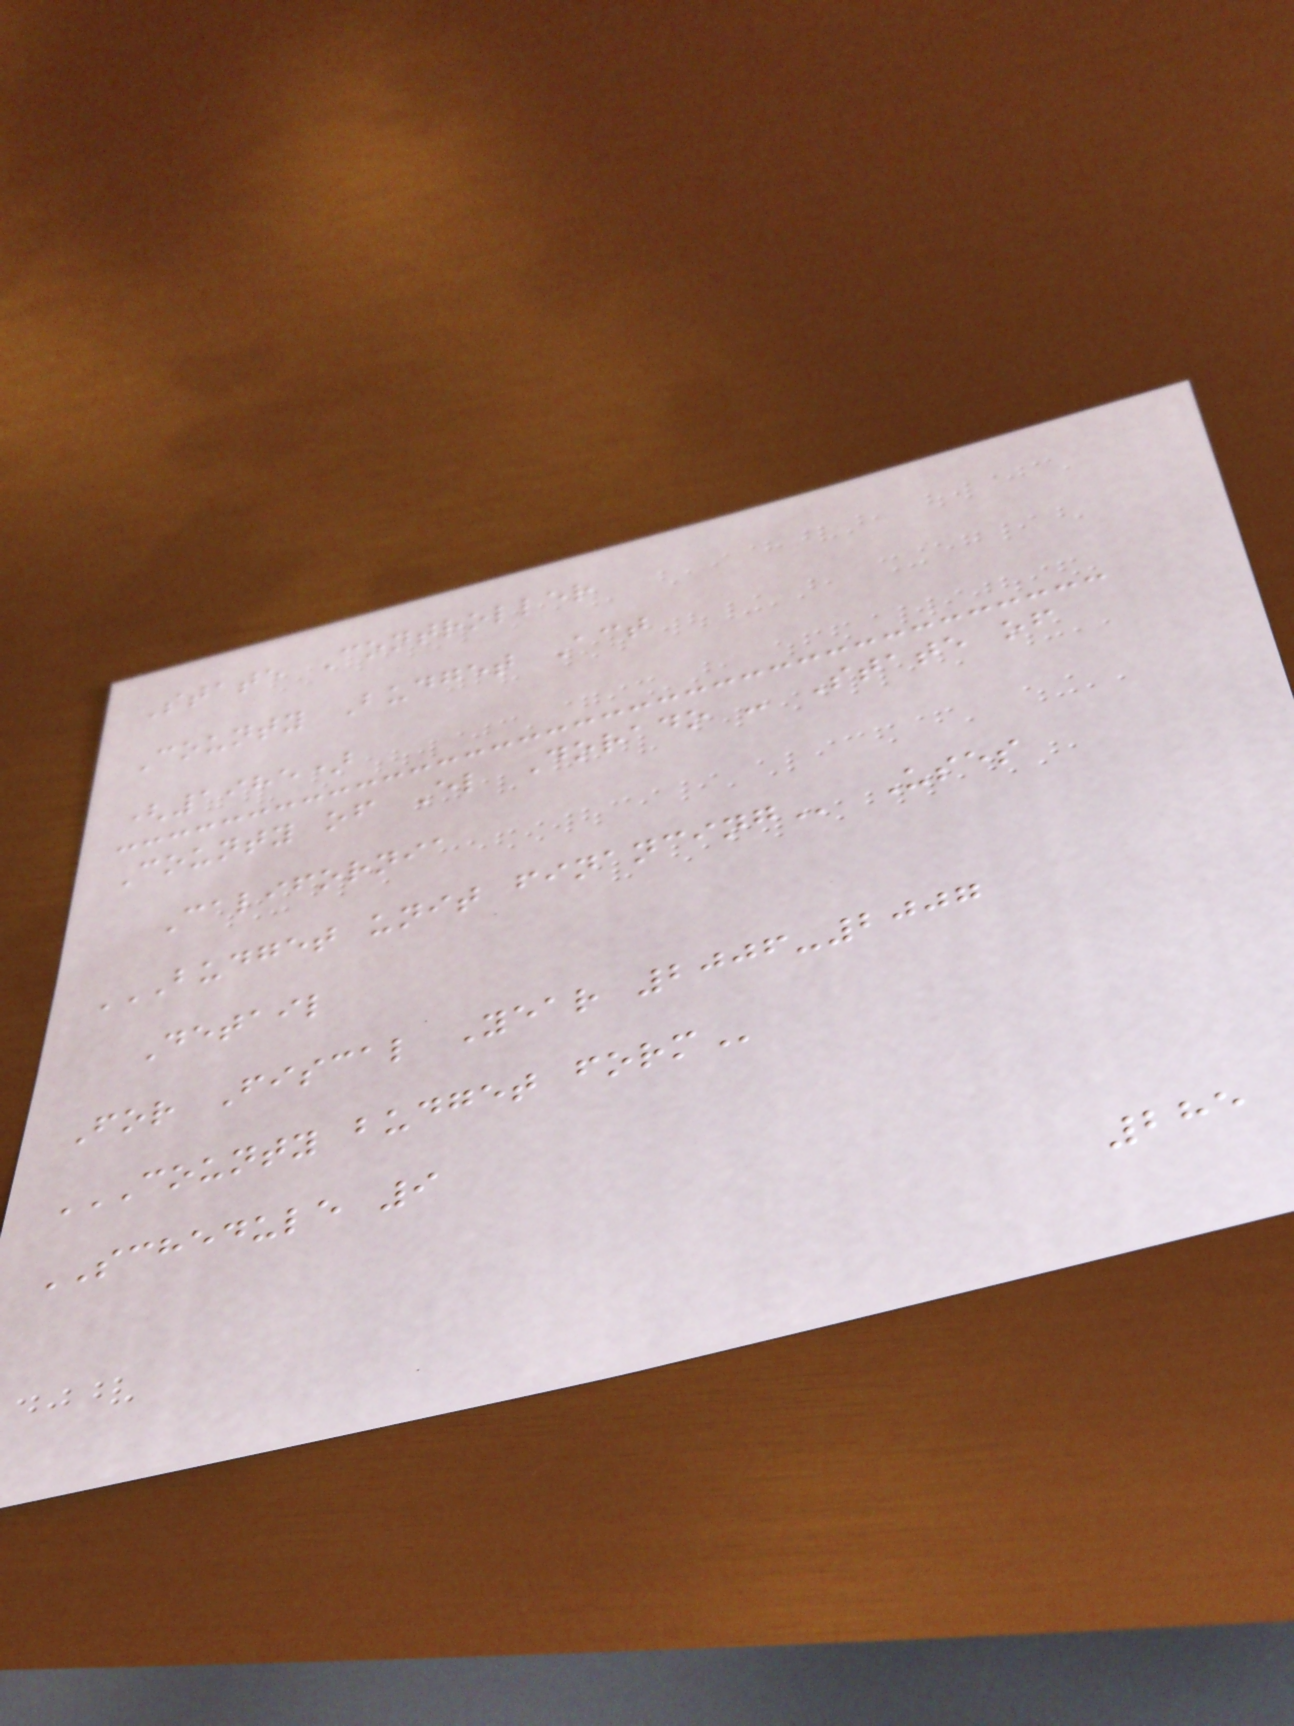State Controller
County Budget Act
(1985)
County of El Dorado - State of
California
BUDGET UNIT FINANCING Uses
Detail
For Fiscal Year 2006-2007
COUNTY BUDGET FORM
SCHEDULE 9
285
